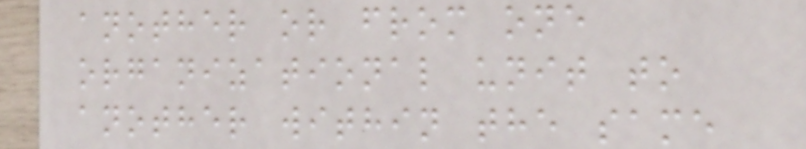another or from one
organizational unit to
another within the same
